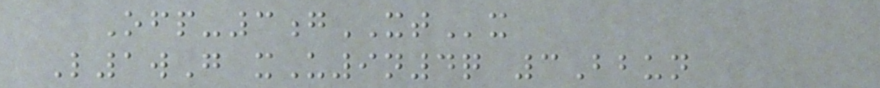Ofp-3gXTx
L1wG xU9n4q 3Bbun
